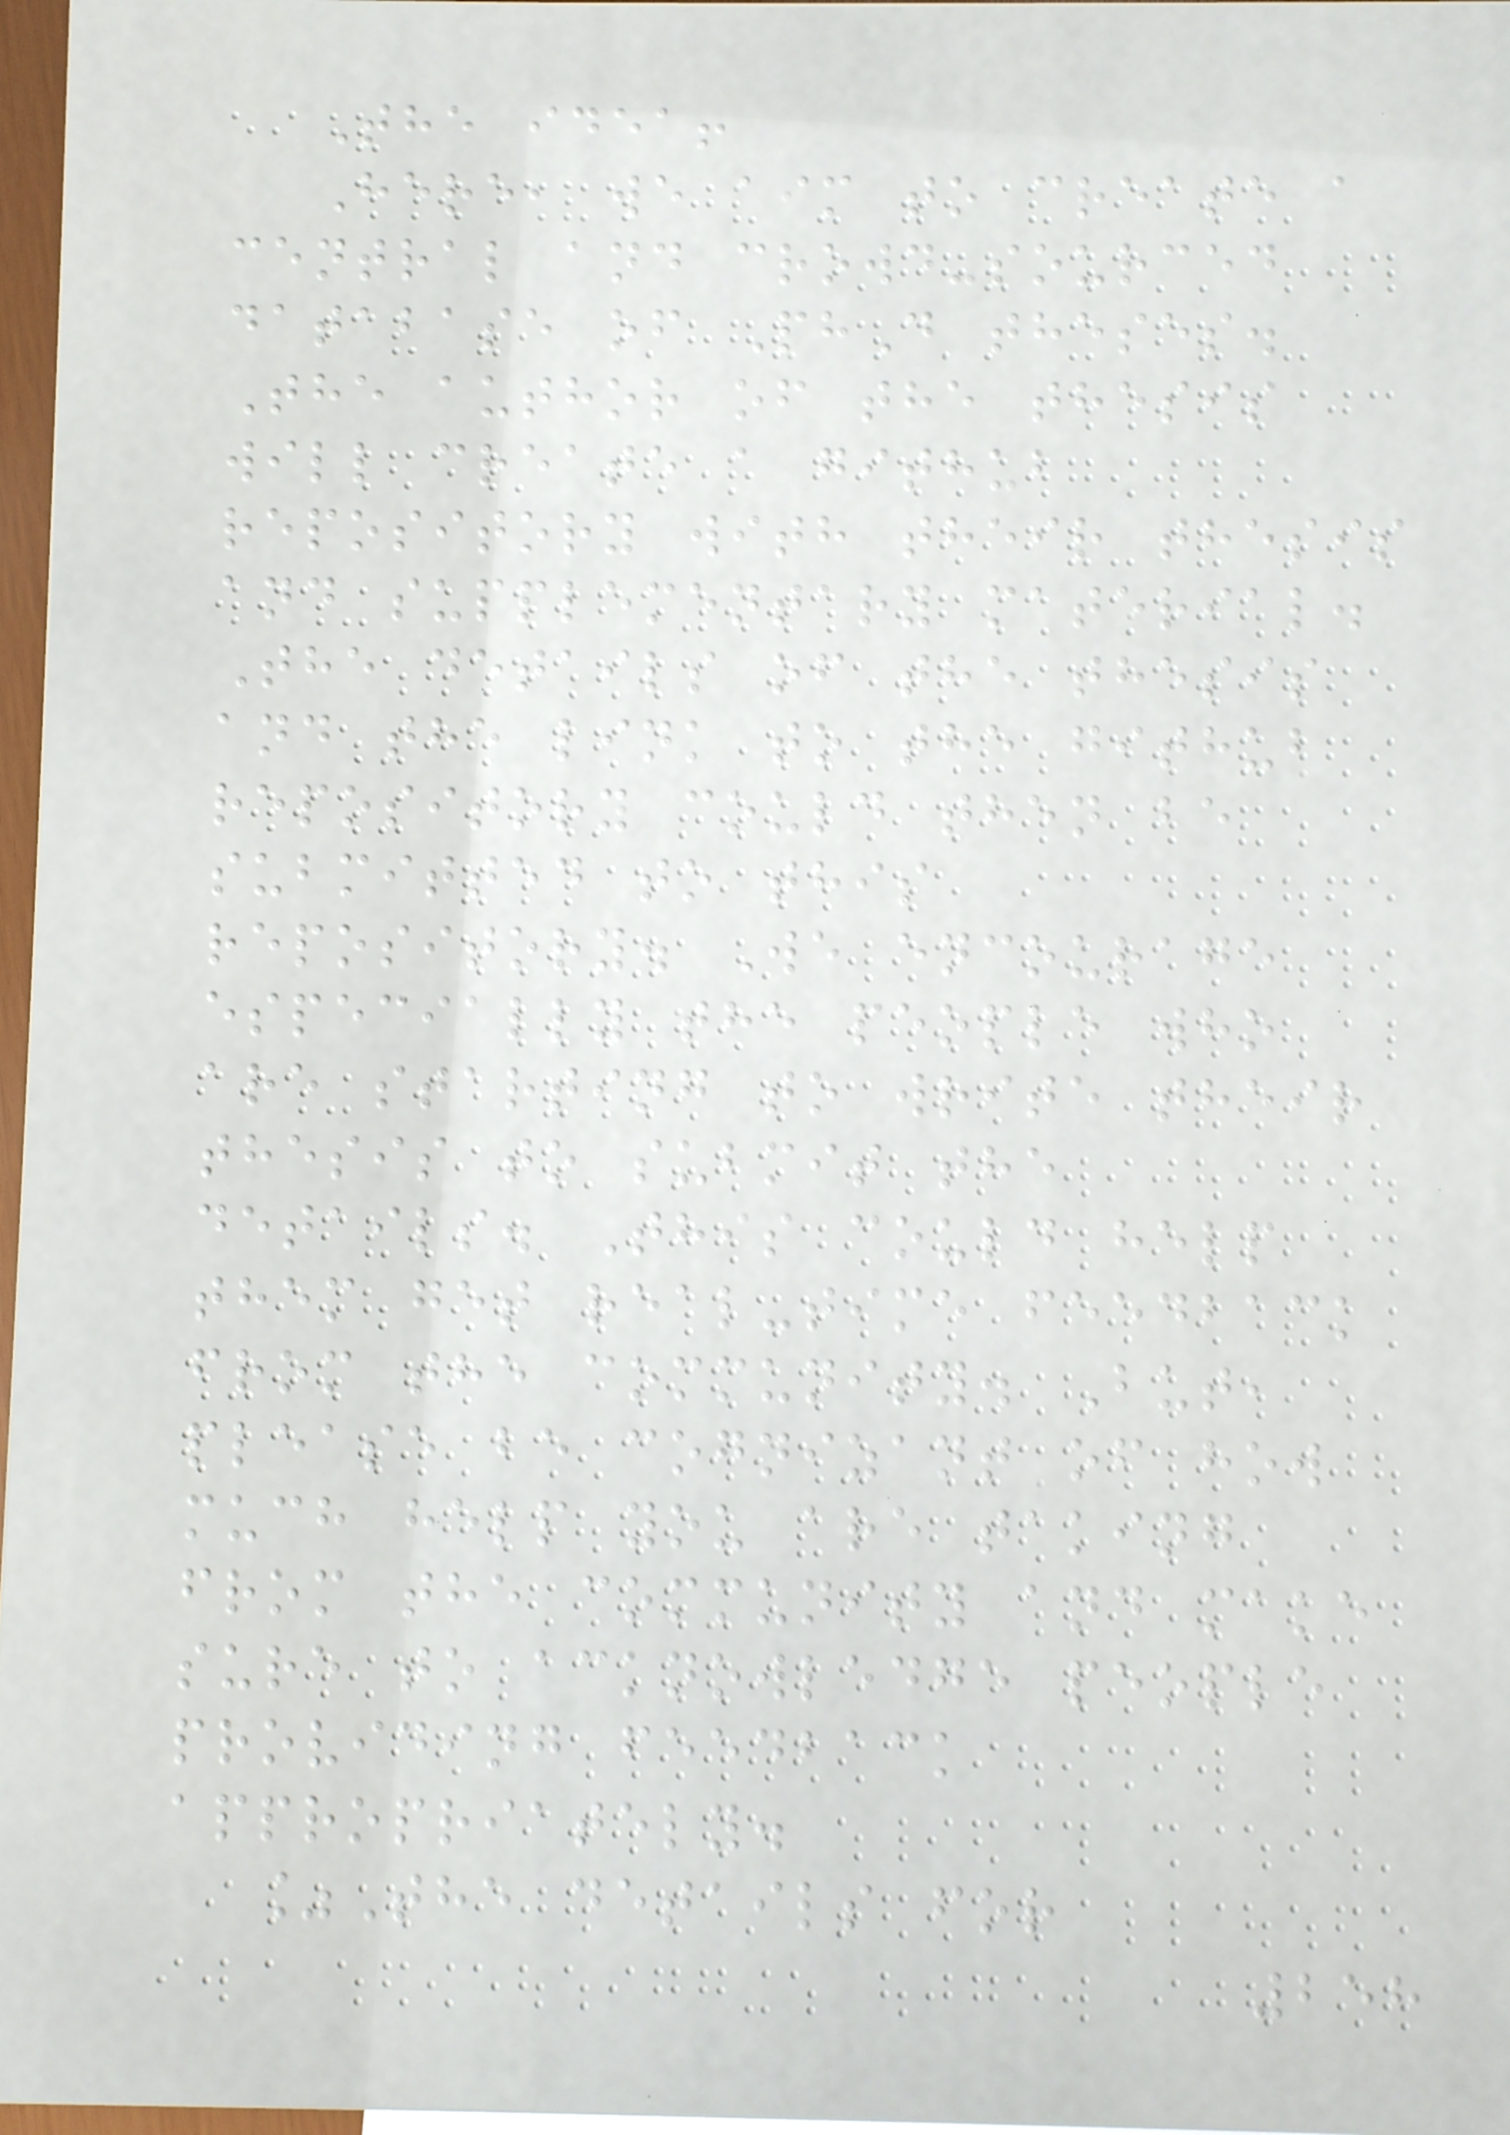The idea!
Here, we aim to create a
central and crowd-sourced
database of PhD theses.
The author of the thesis
will create a github
repository with their thesis
and supplementary material.
The details of the thesis
and the link to the github
repository could then be
submitted to this
repository. We encourage
especially the people who
are starting to write their
thesis to submit the
details. This could help
them get real-time feedback
from the community. But,
please be cognizant of how
much help you are taking
from the community and make
sure to acknowledge people
providing feedback
appropriately.
%The details for
258
